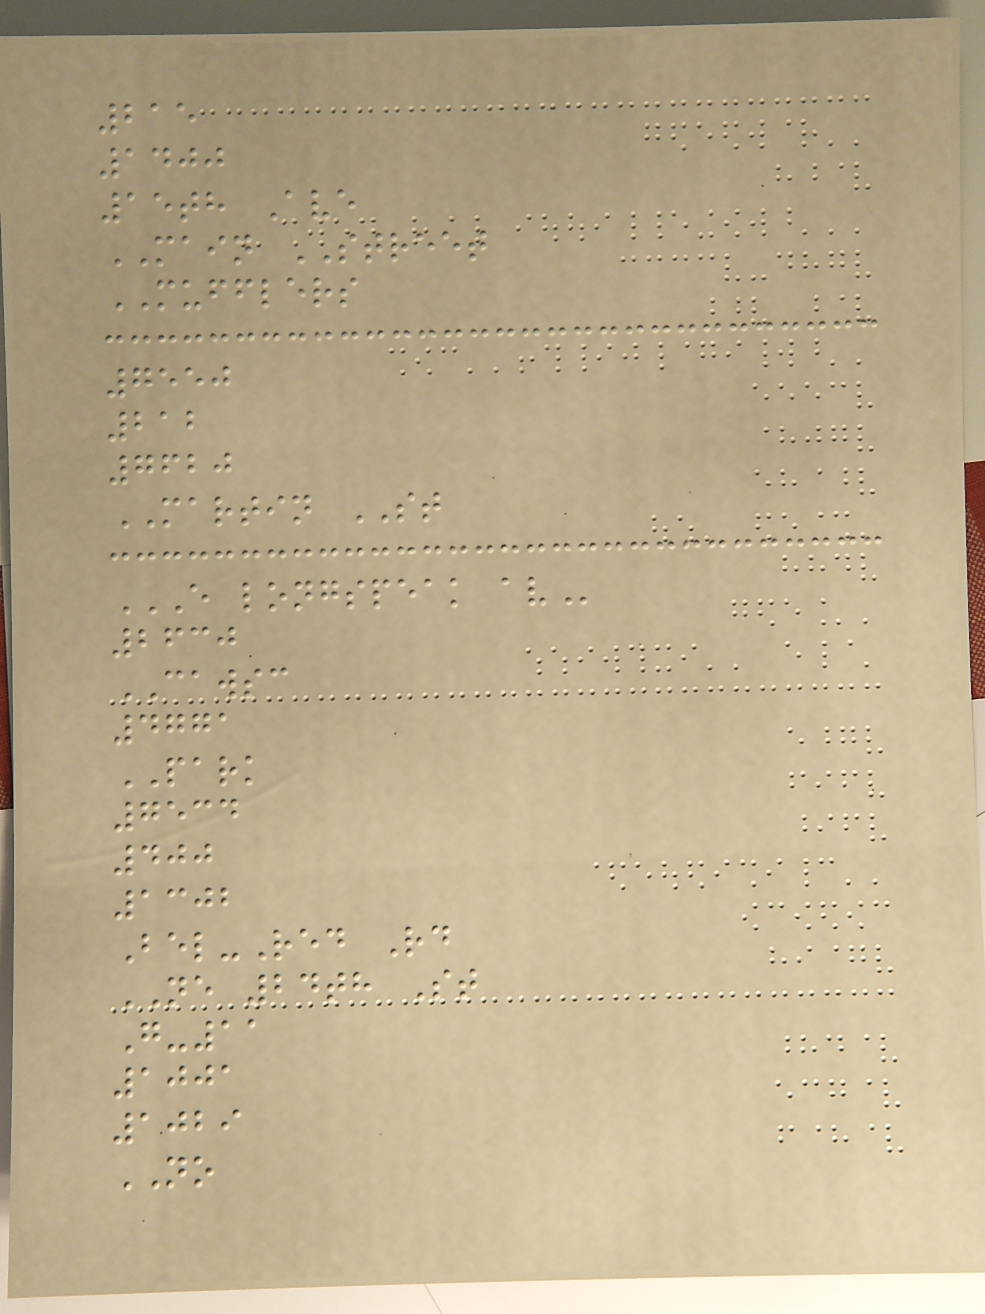215
1400
15th Ave
MAIN STREET
MUFFLERS
7550
212
7620
MARTIN ST
E LONGSPEAK AV
2630
CAWSC
4771
PARK
7534
400
1302
Bel-Red Rd
NE 24th St
G-11
1001
1029
NO
